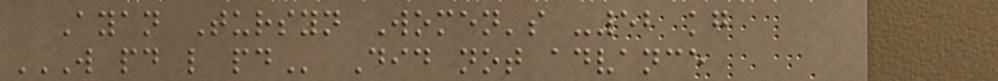Ayan Tursyn Women's -52 kg
W PD L PD Did not advance
